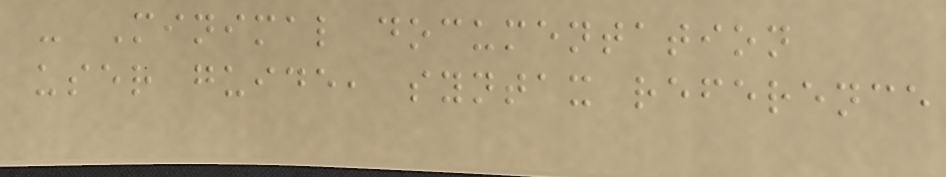- Minimal documentation
user guide, syntax reference
